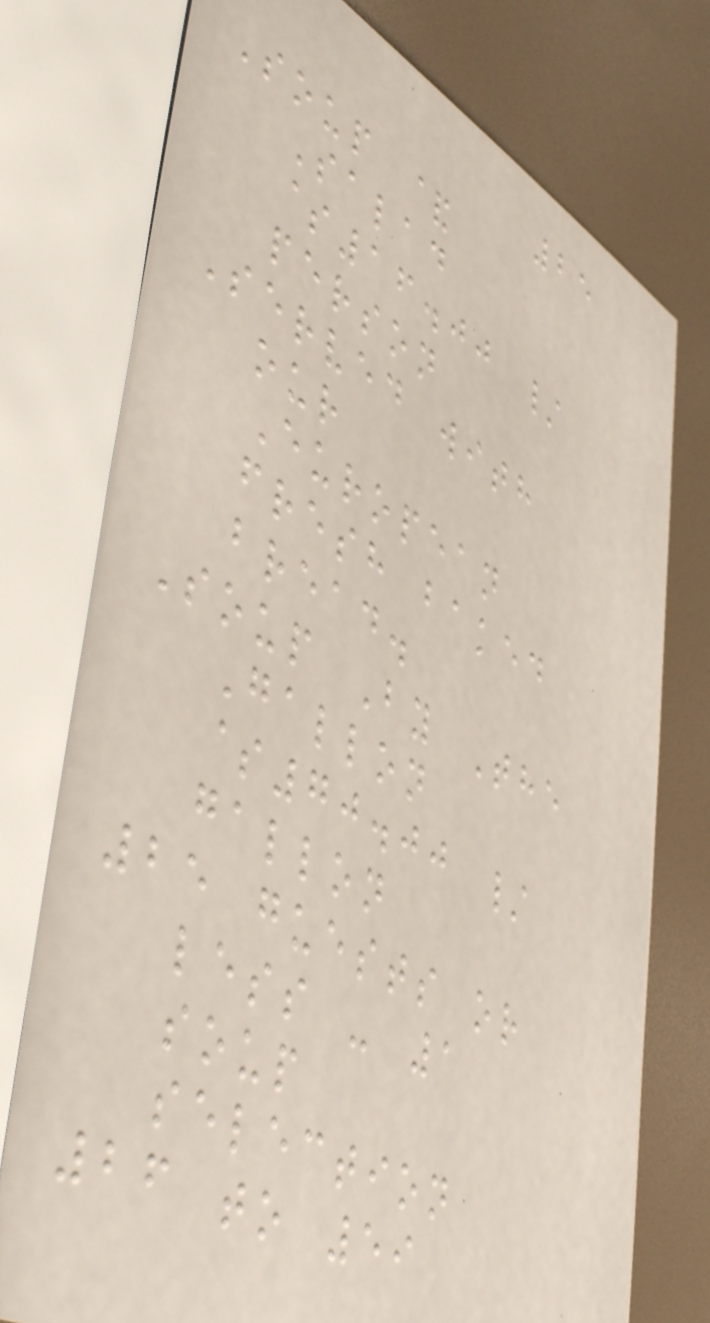25
Soup &
Salad
$16.00 /
person
Served with
our
European
fresh baked
bread.
Soup By The
Gallon
$70.00 /
gallon
25 guests or
less - 1
soup
selection
26 to 59
